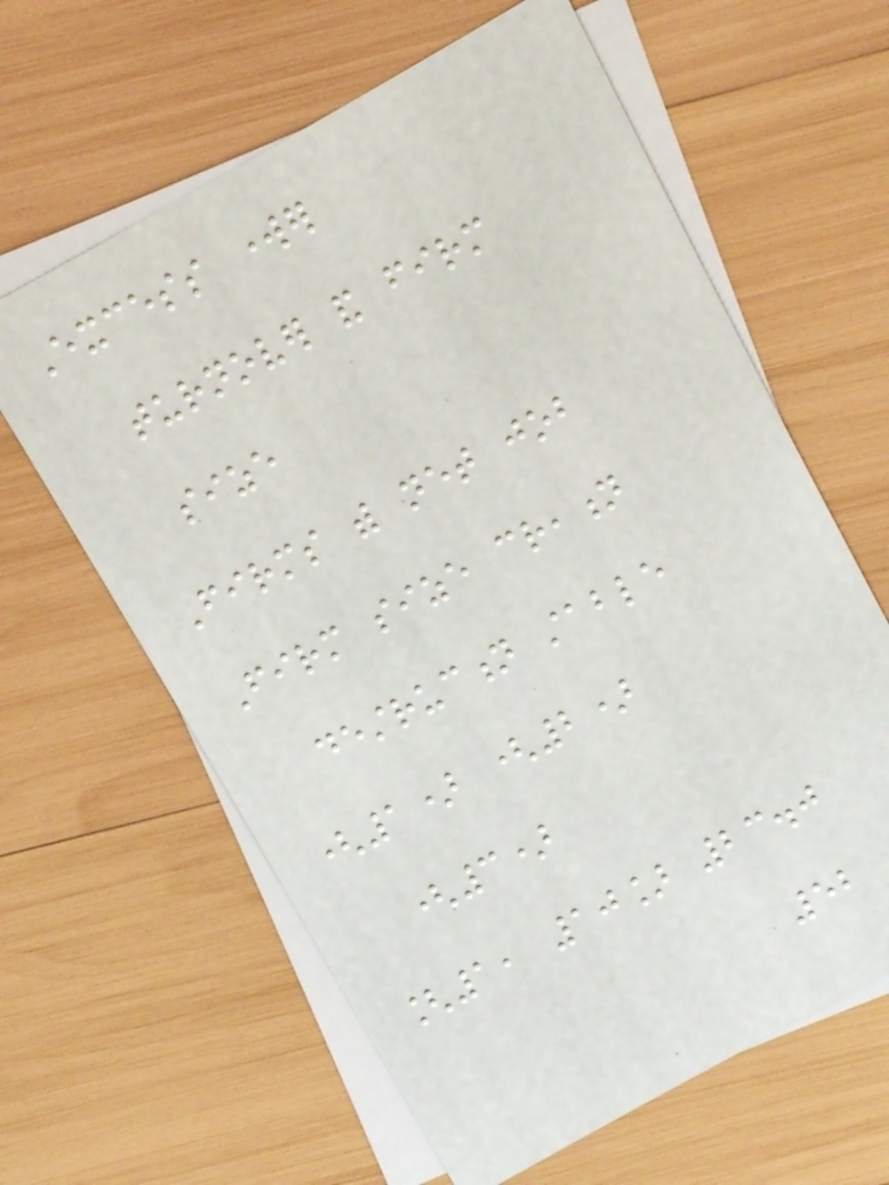Excess worker
turnover and firm
size
Firms with net job
Firm size creation
destruction stable
(1) (2)
(3)
[1, 10] 23.0
52
